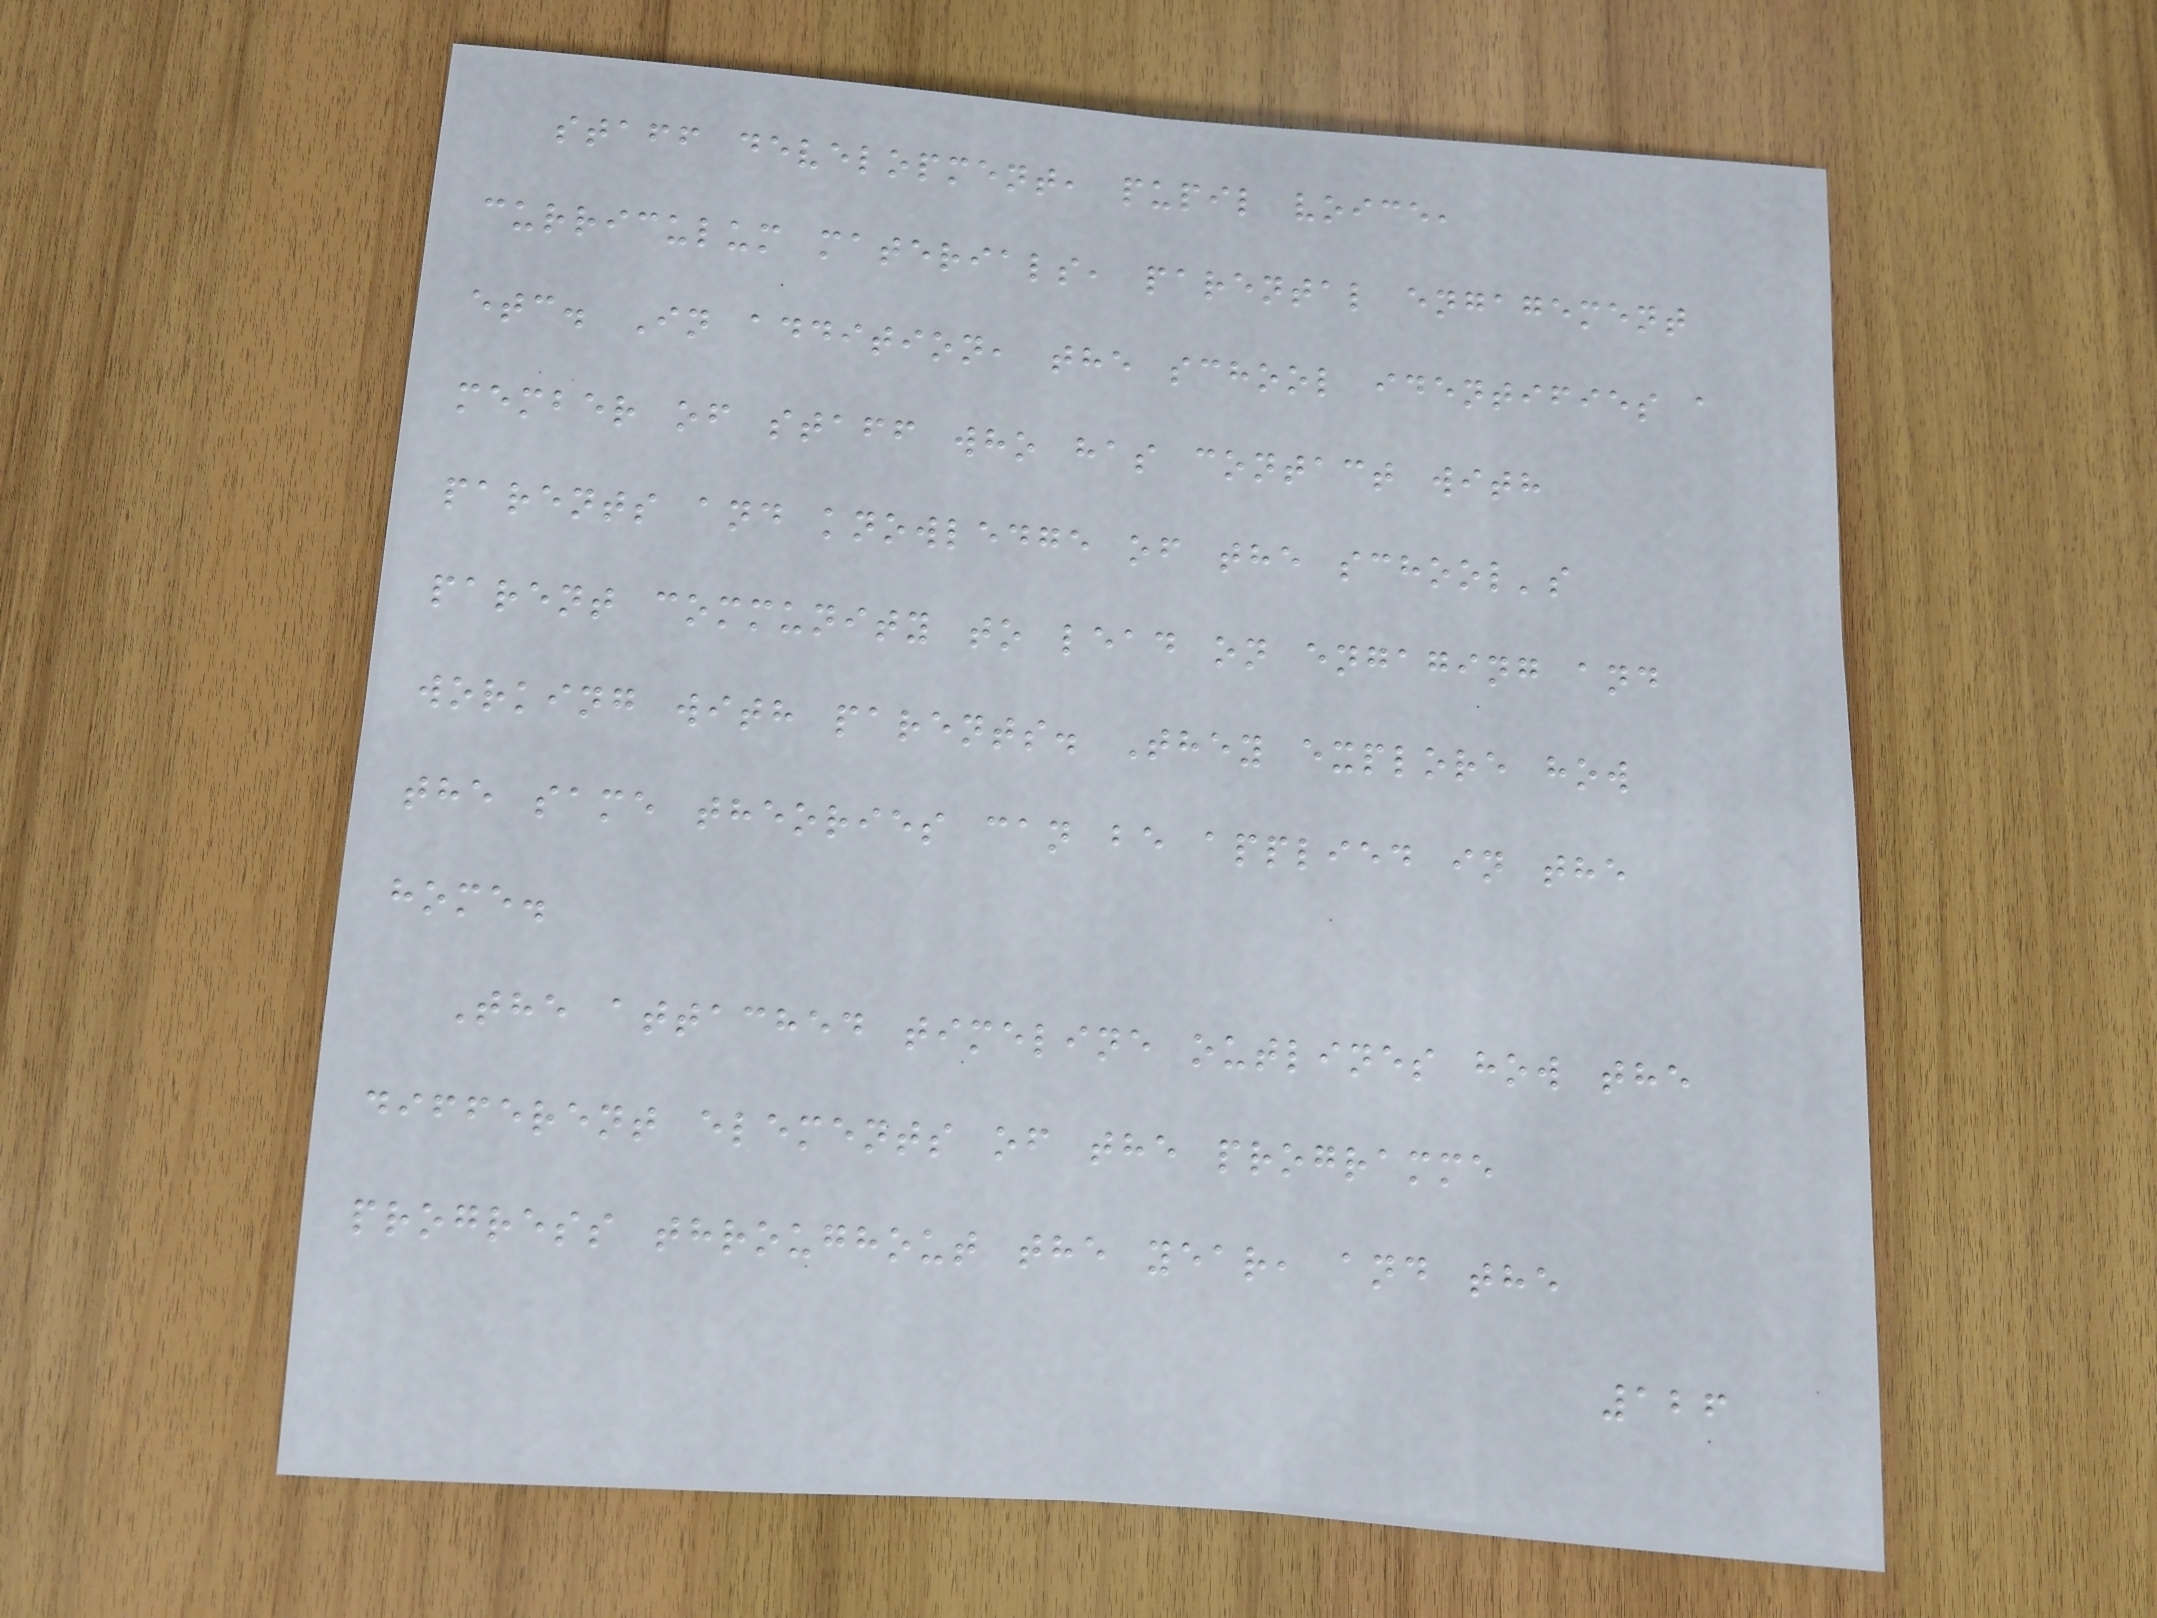staff development, pupil voice,
curriculum materials, parental engagement
etc. In addition, the school identifies a
member of staff who has contact with
parents and knowledge of the school's
parent community to lead on engaging and
working with parents. They explore how
the same theories can be applied in the
home.
The attached timeline outlines how the
different elements of the programme
progress throughout the year, and the
126
